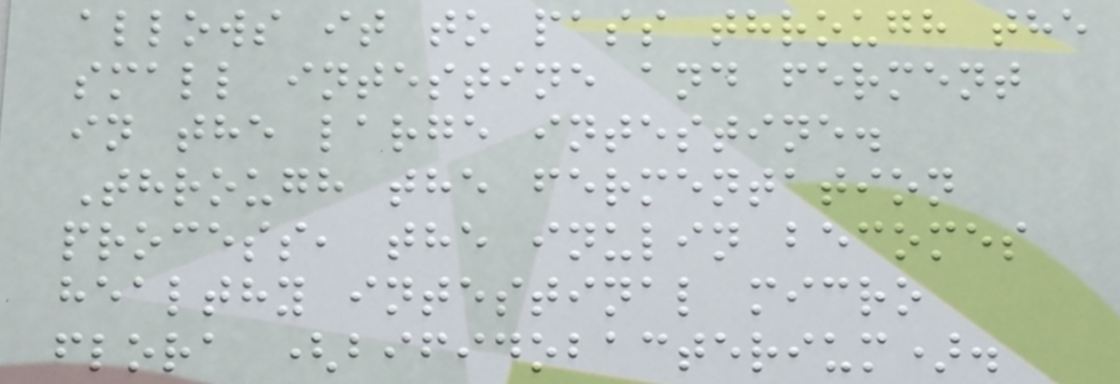allows it to pass through the
small intestine and ferment
in the large intestine.
Through the fermentation
process, the inulin becomes
healthy intestinal micro
flora (bifidobacterium).
